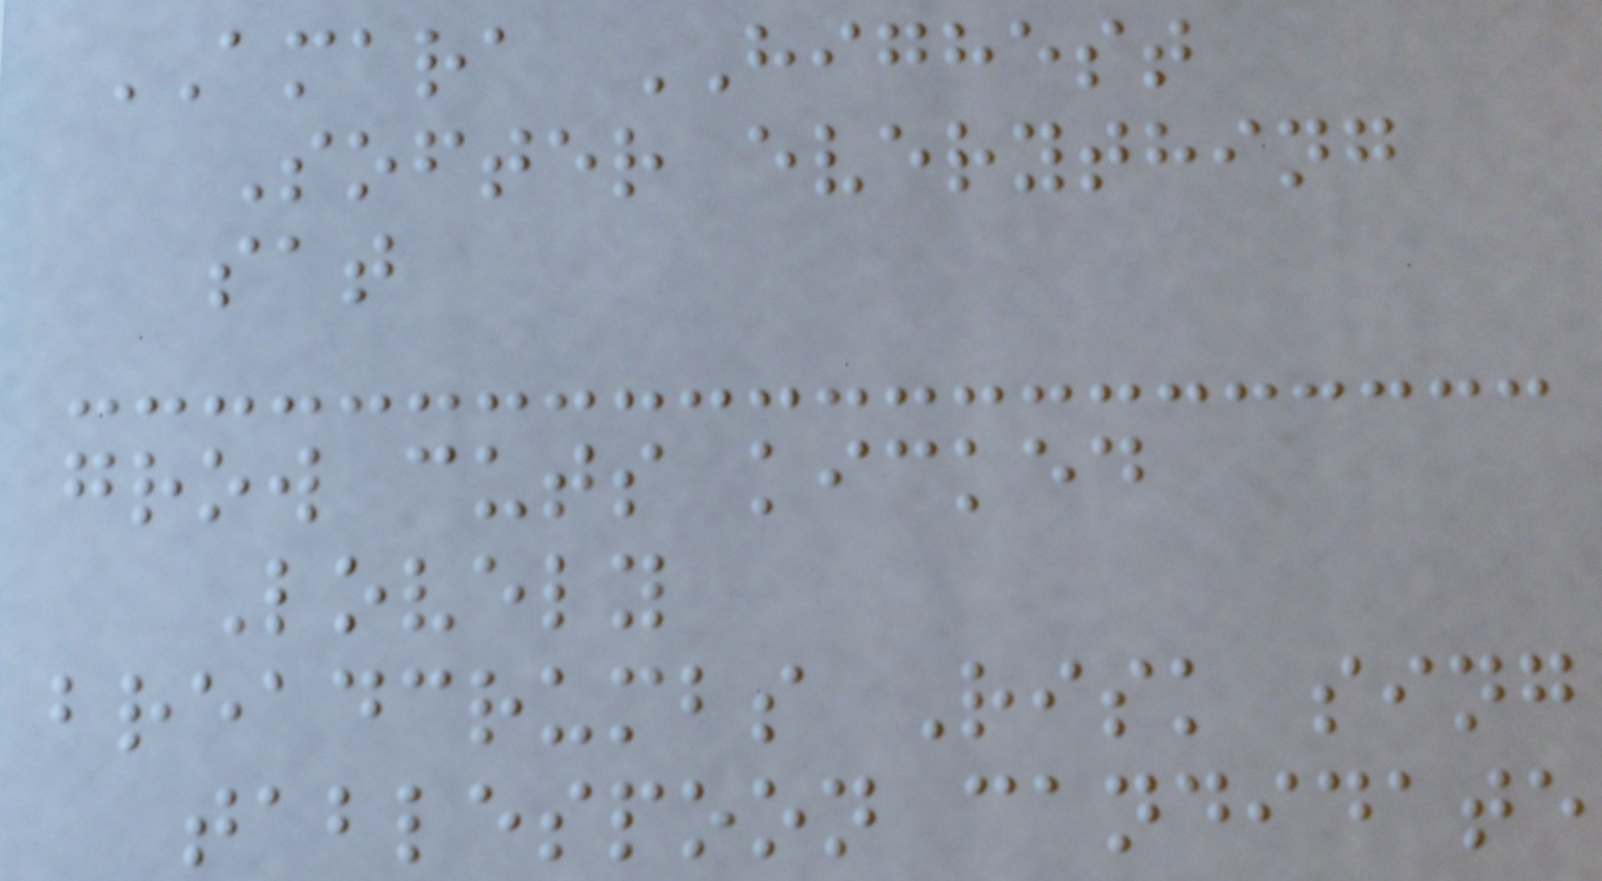AMARA HIGHEST
Softer everything
sat
grow cuts kicked
Lovely
breadcrumbs Risk sing
tablespoon candidate
